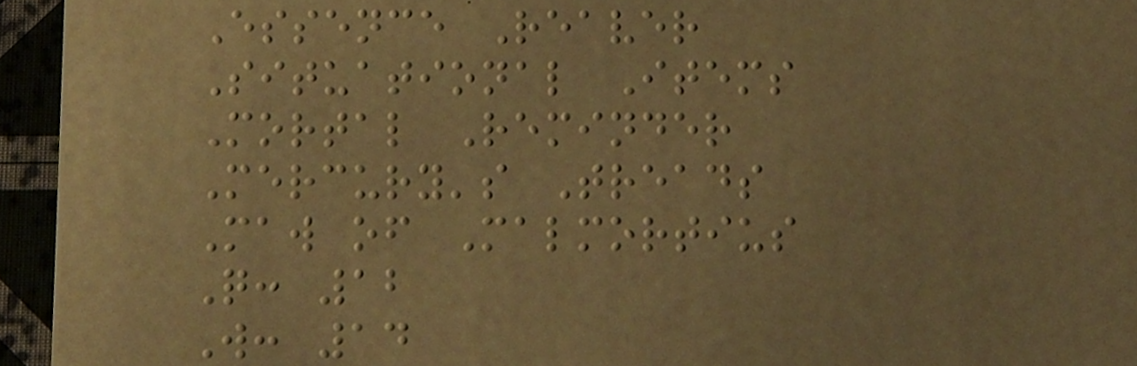Essence Reaver
Situational Items
Mortal Reminder
Mercury's Treads
Maw of Malmortius
Q: 12
W: 14
